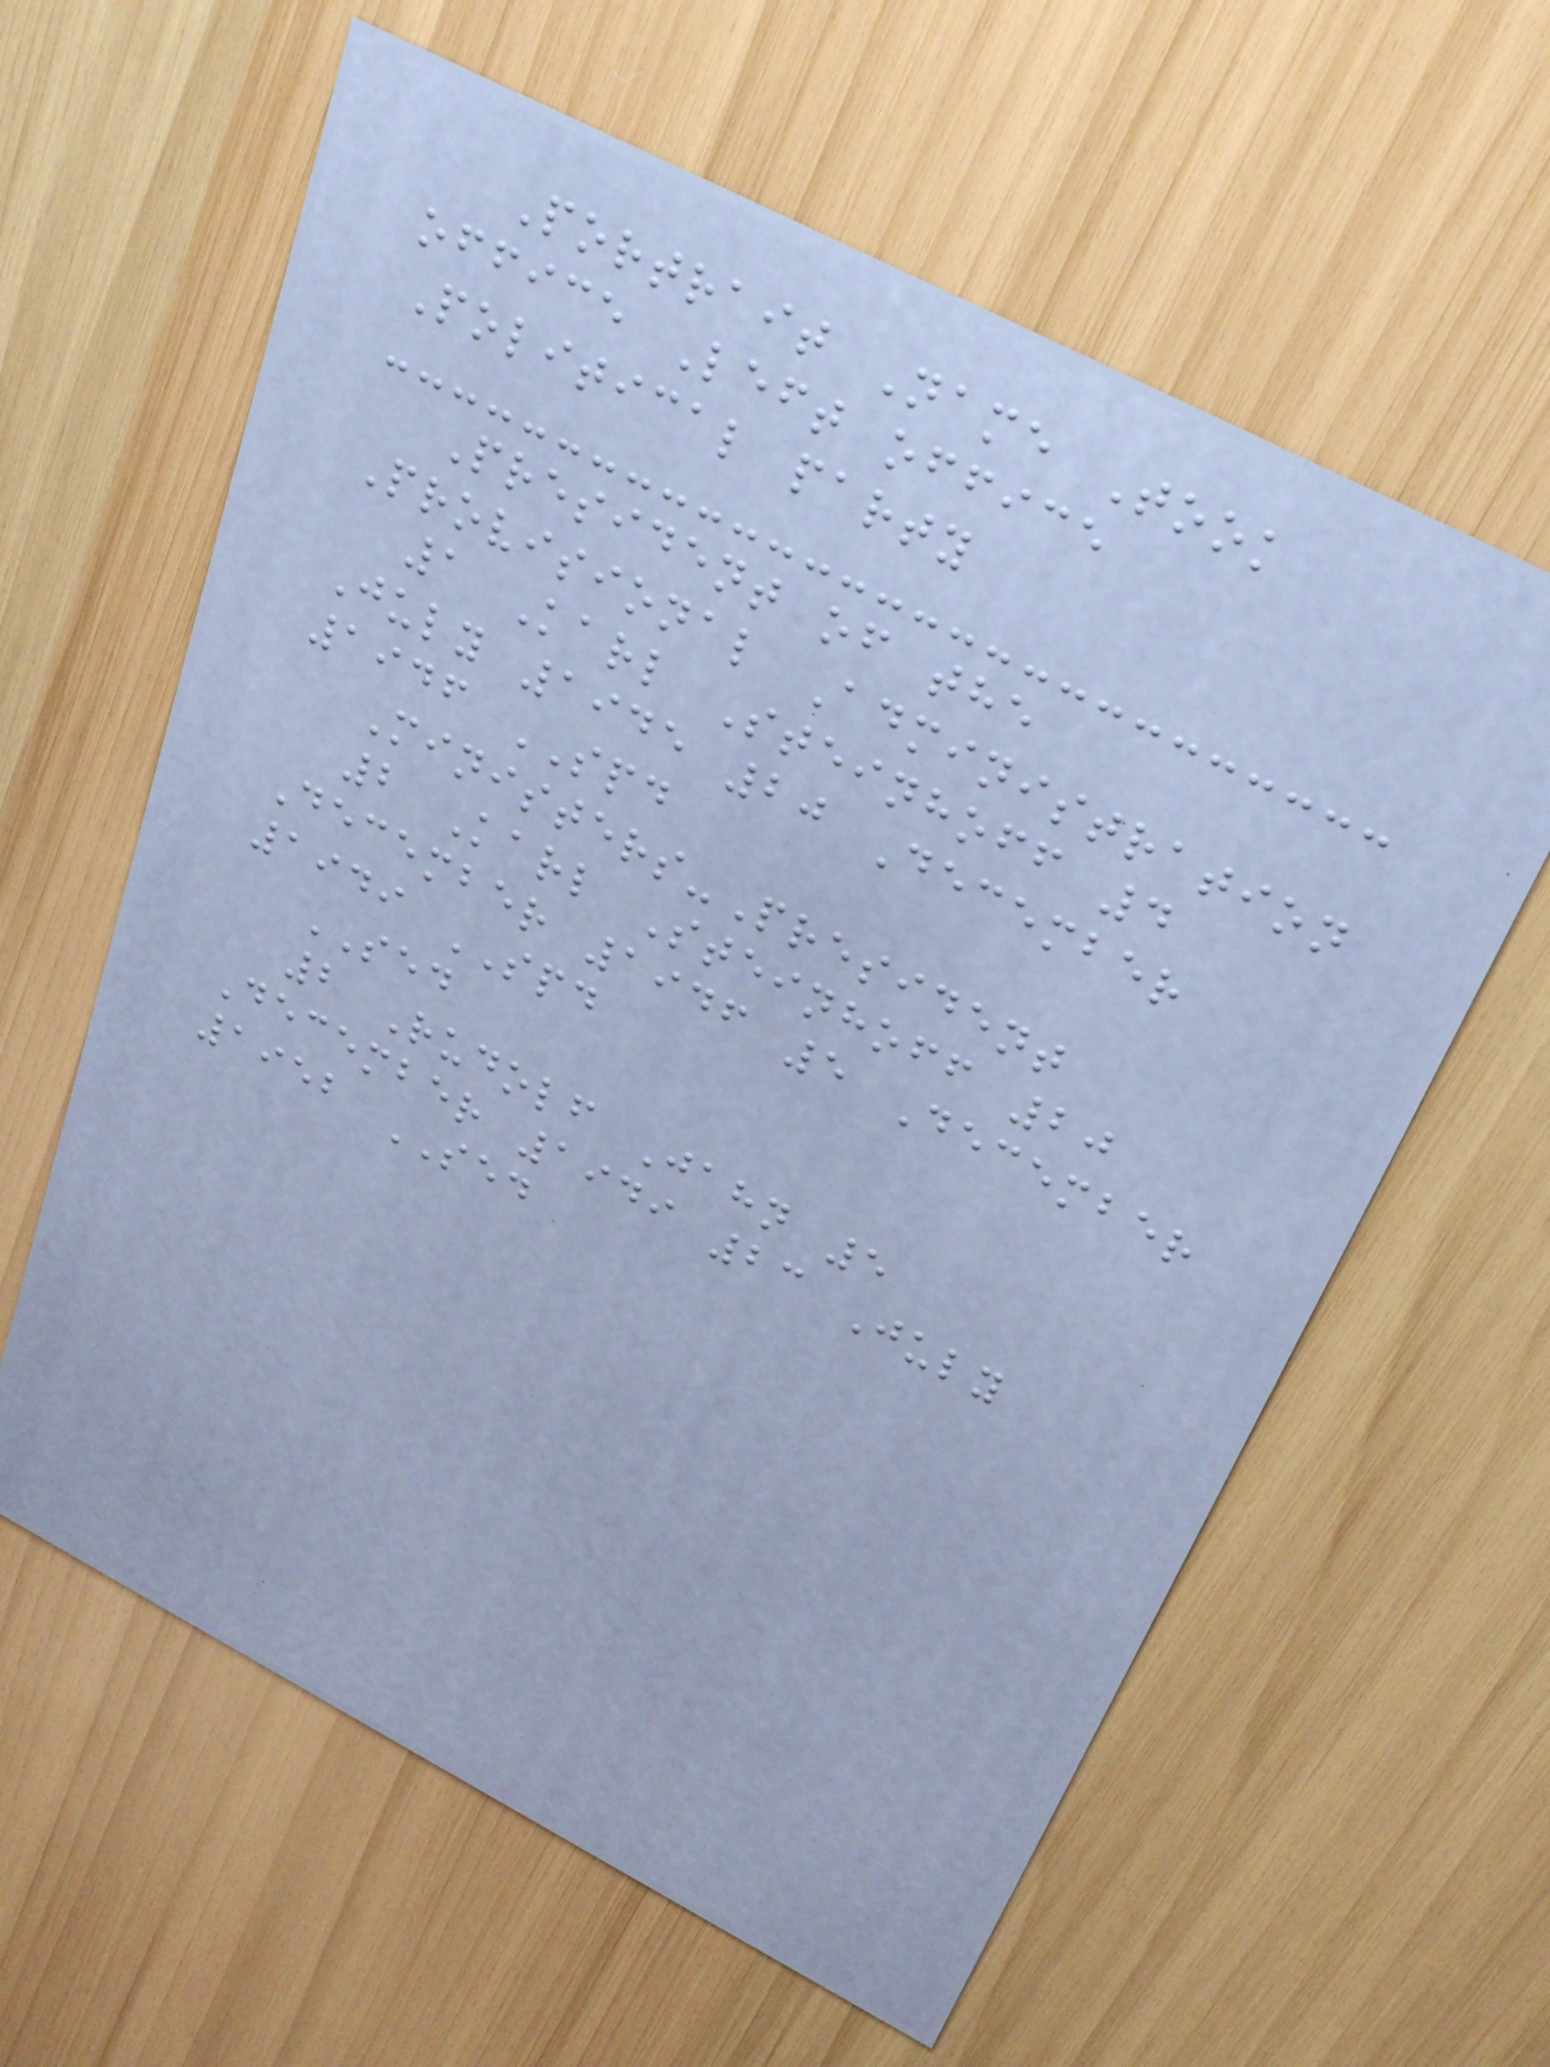Portrait Name Took
office Left office
Political party
President of the
Provisional Administration
1 Karl Steinhoff 4
July 1945 20 December
1946 SPD
Ministers-President
2 Karl Steinhoff 20
December 1946 5 December
1949 SPD
SED
2 Rudolf Jahn 5
December 1949 23 July
1952 SED
